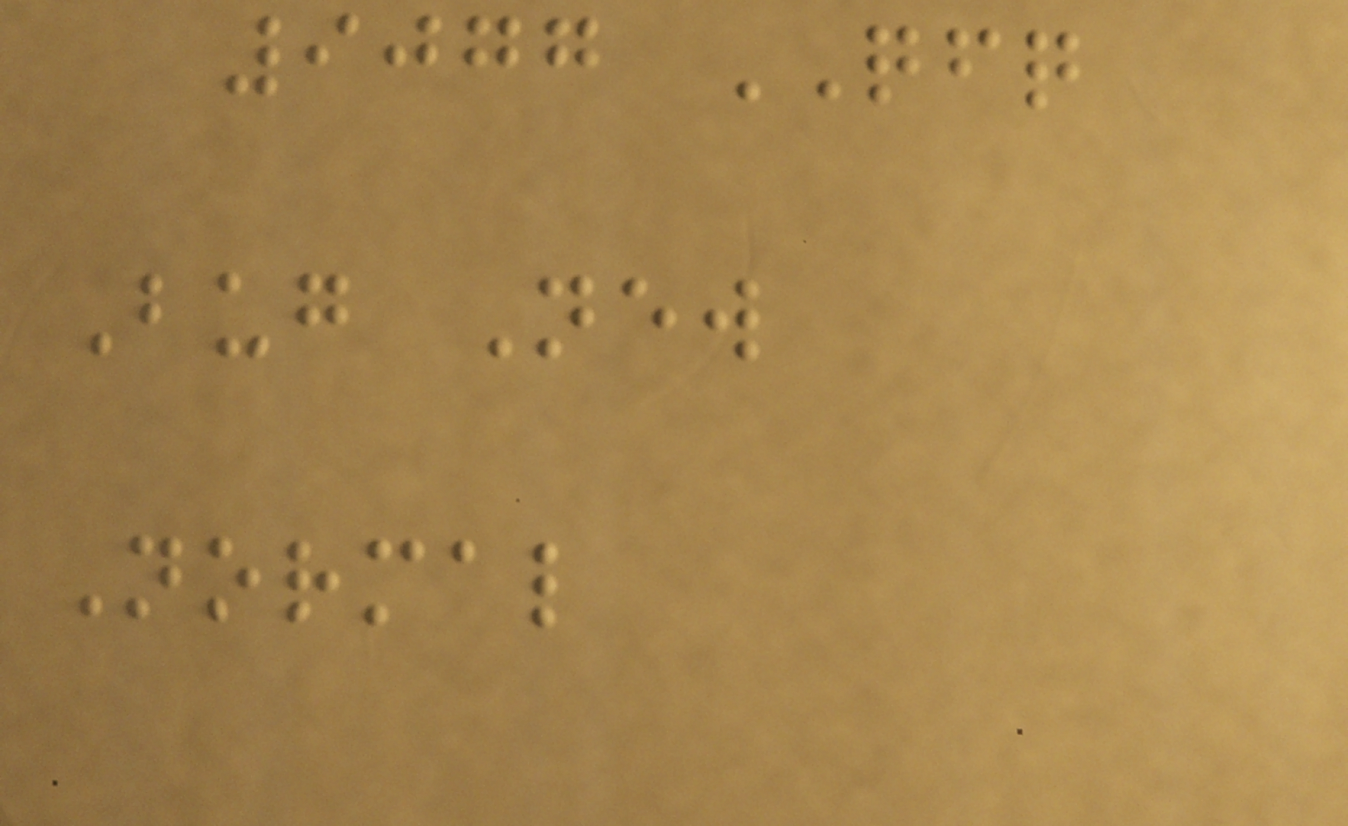9077 QFQ
Bug New
Normal
